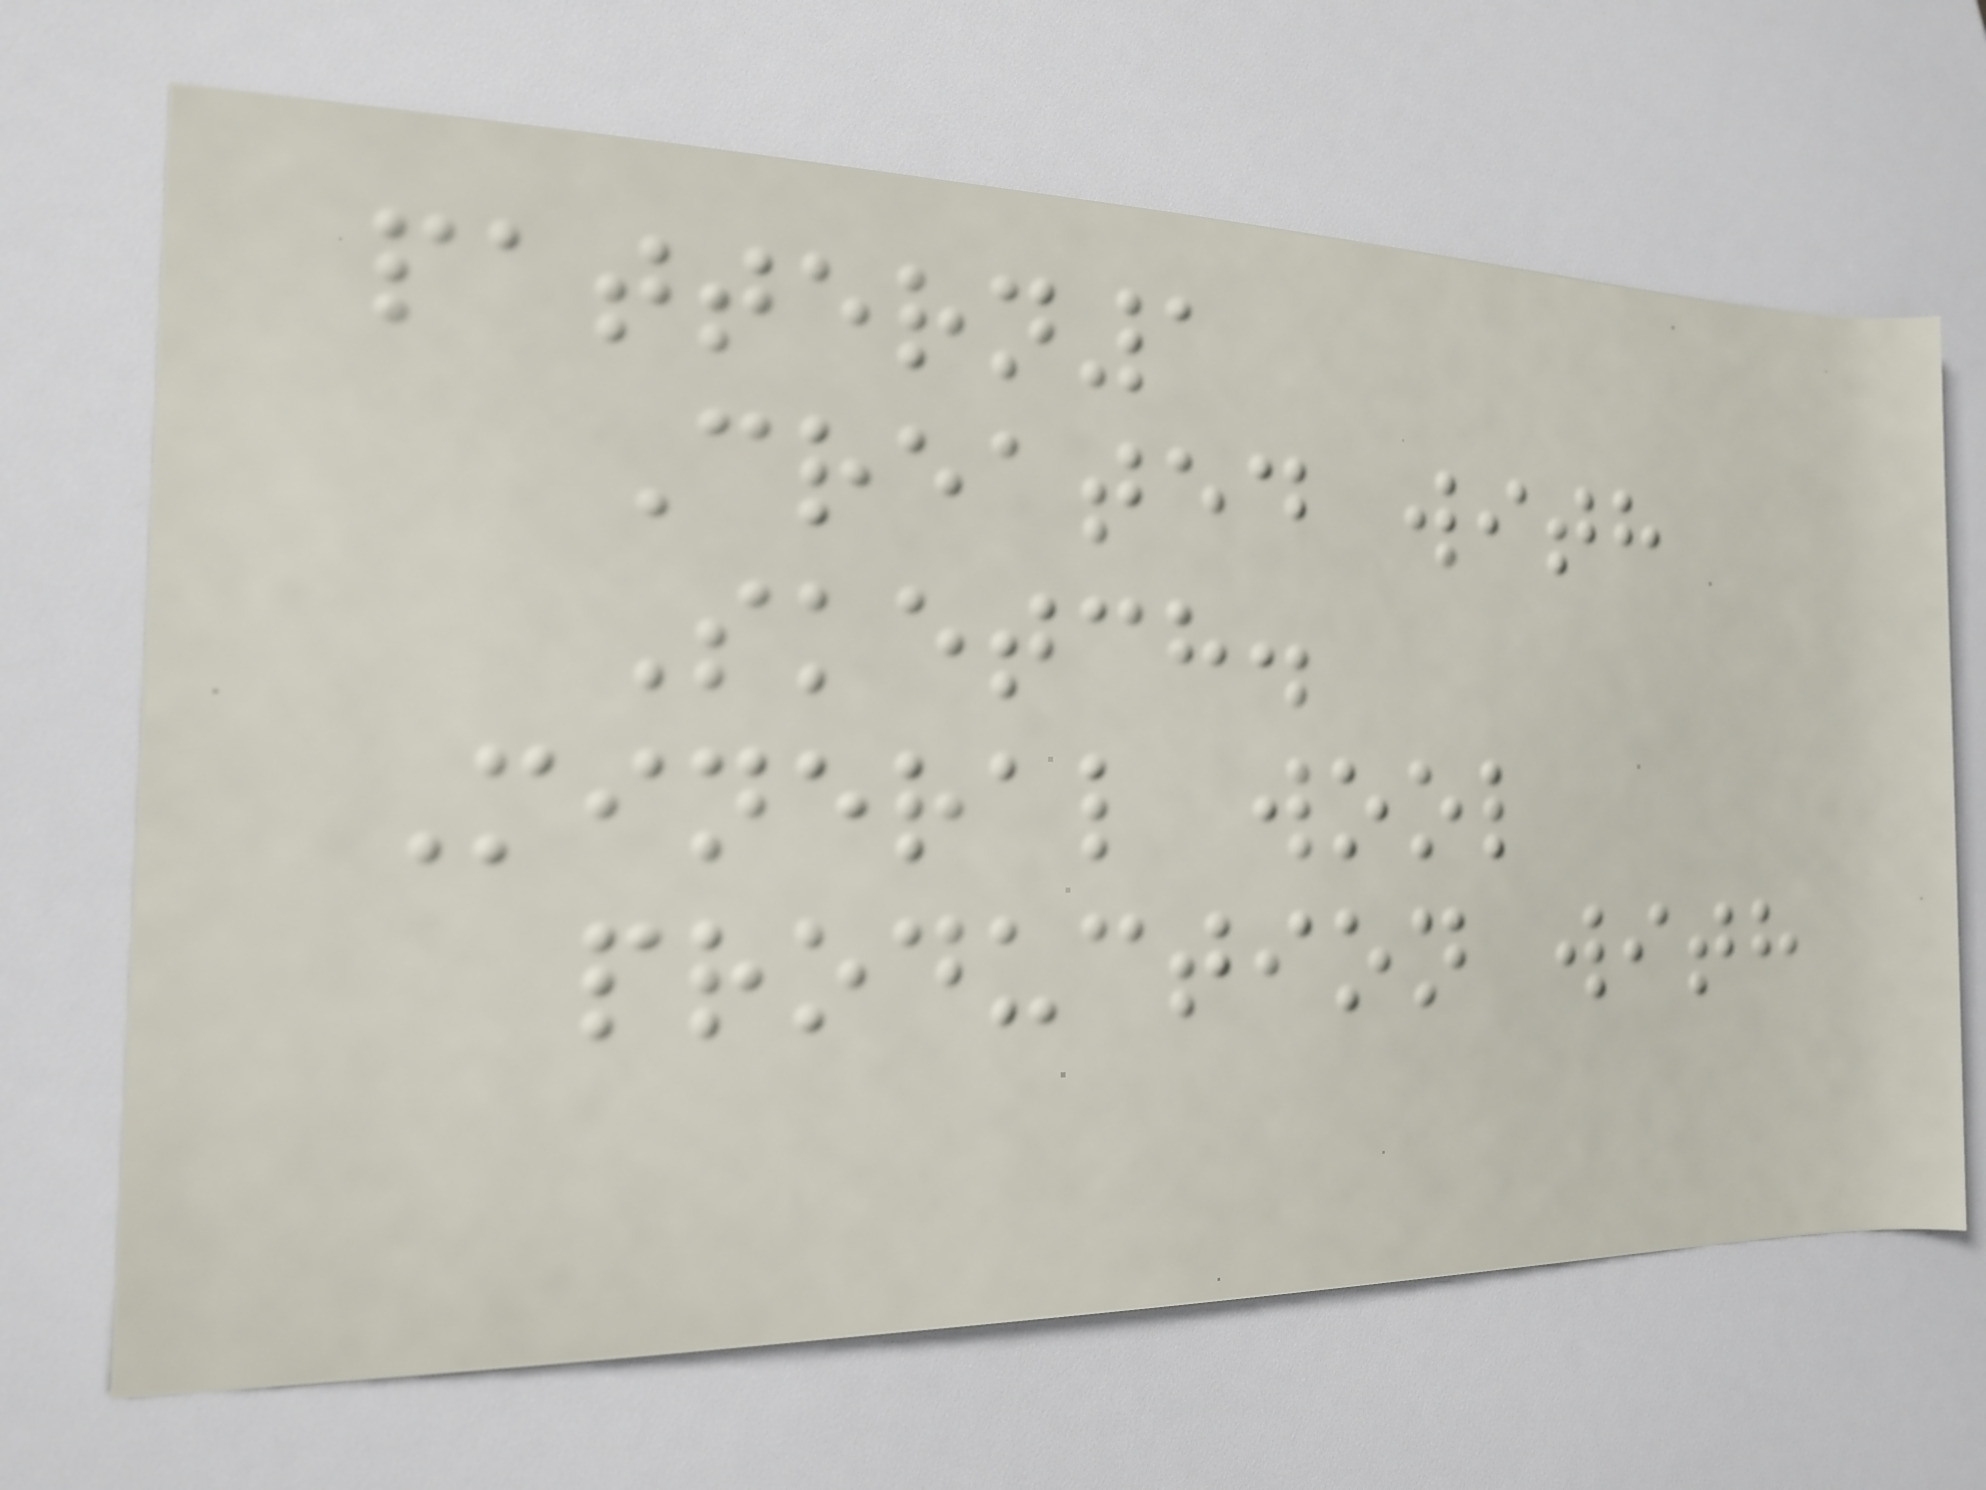pattern1
Created with
Sketch.
Mineral wool
production with
